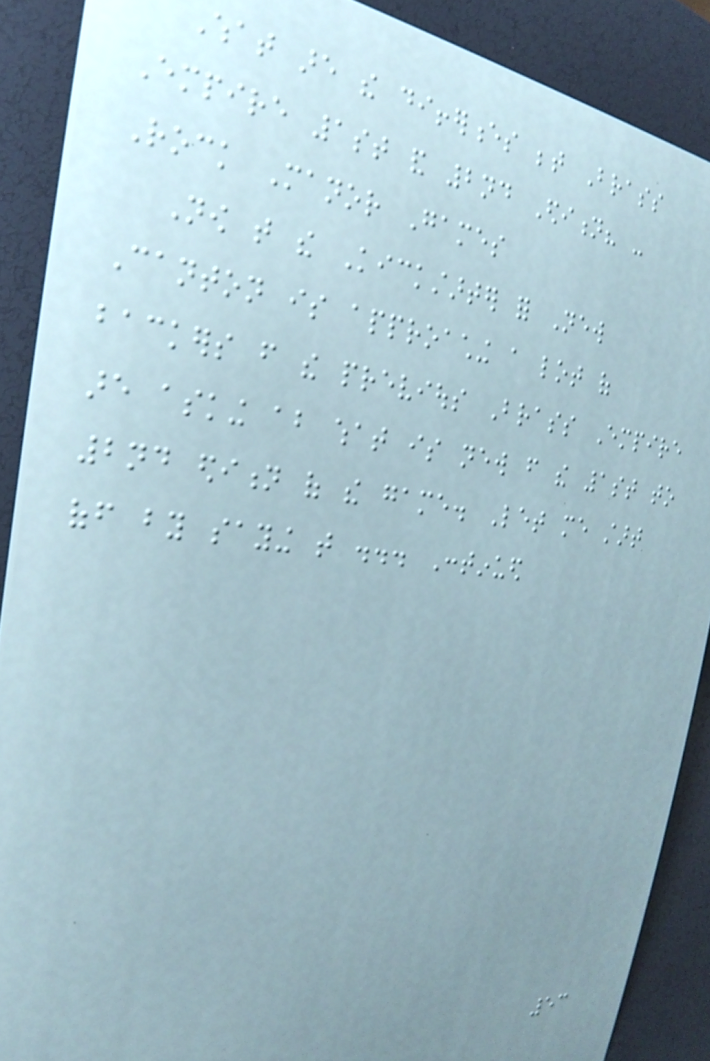What are the differences between Brass
Empire 1st and 2nd Edition? -
Rock Manor Games
Now that the Kickstarter for New
Canton is approaching a lot of
backers from the previous Brass Empire
are asking about what is new from the 1st to
2nd edition of the game. Let me start
off by saying that ... Continued
53
